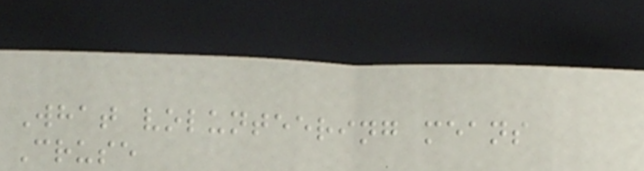What volunteering means
Cruse
